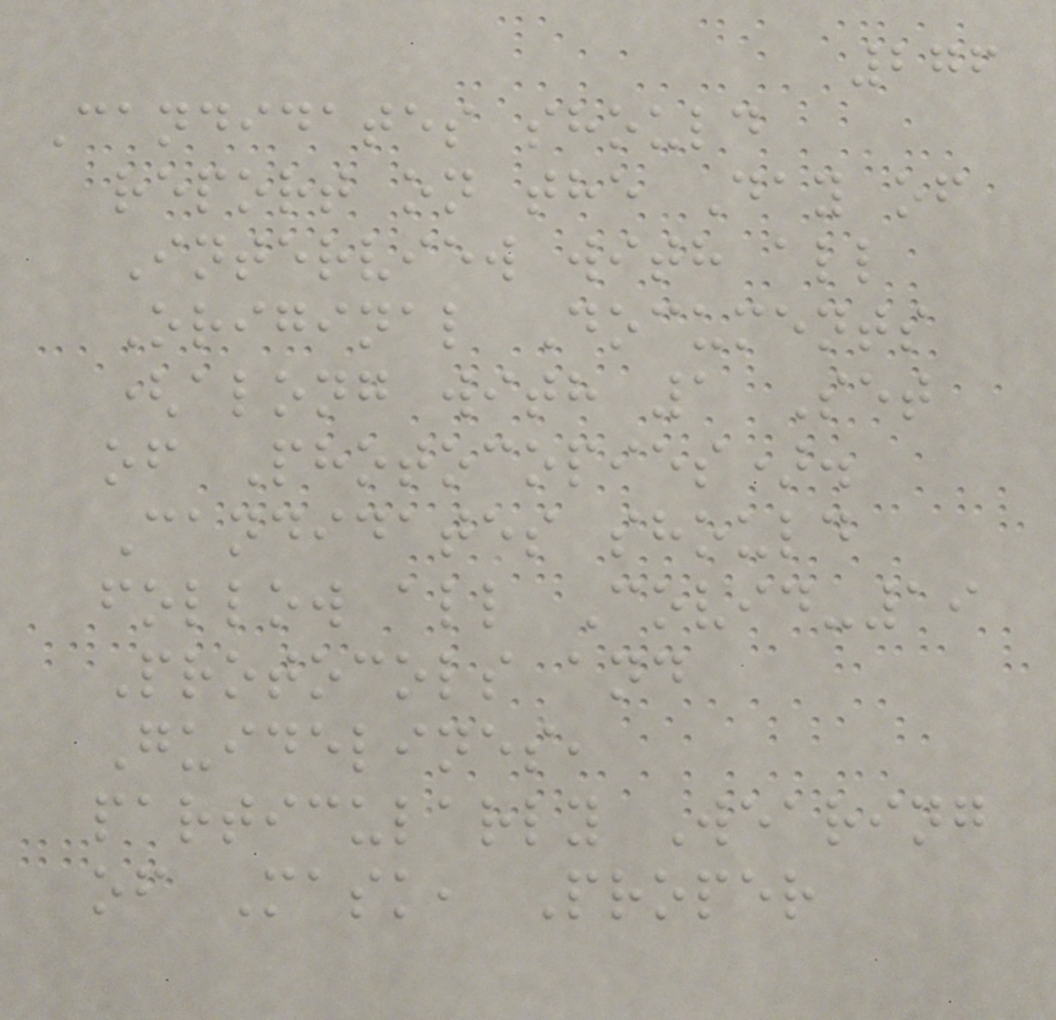276
Candidates should
report on the Day of
Interview with all
Original Documents
(along with 1 Set
of Photocopies).
Candidates should
follow all Covid-19
Protocols and
Guidelines,
particularly Wearing
of Mask, Proper
